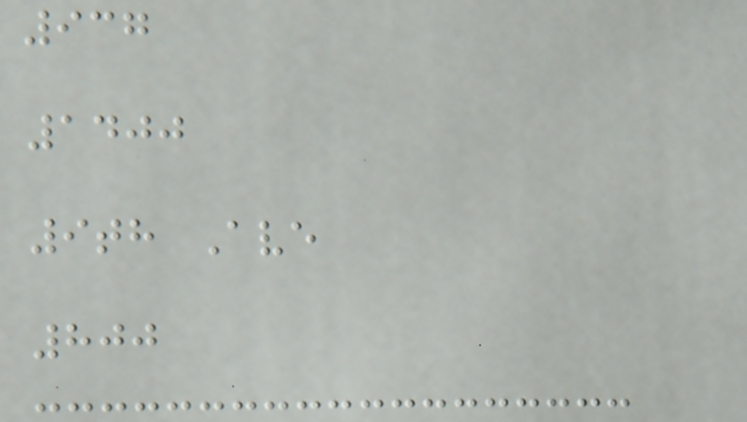937
1400
9th Ave
800
